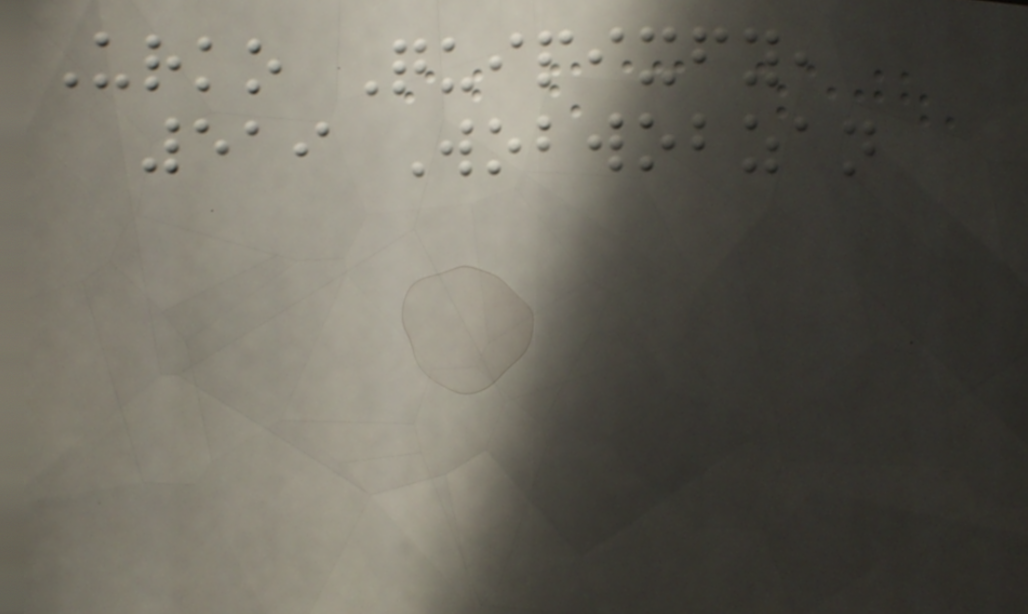Urko Quipixfy,
519 Wobwobzan
